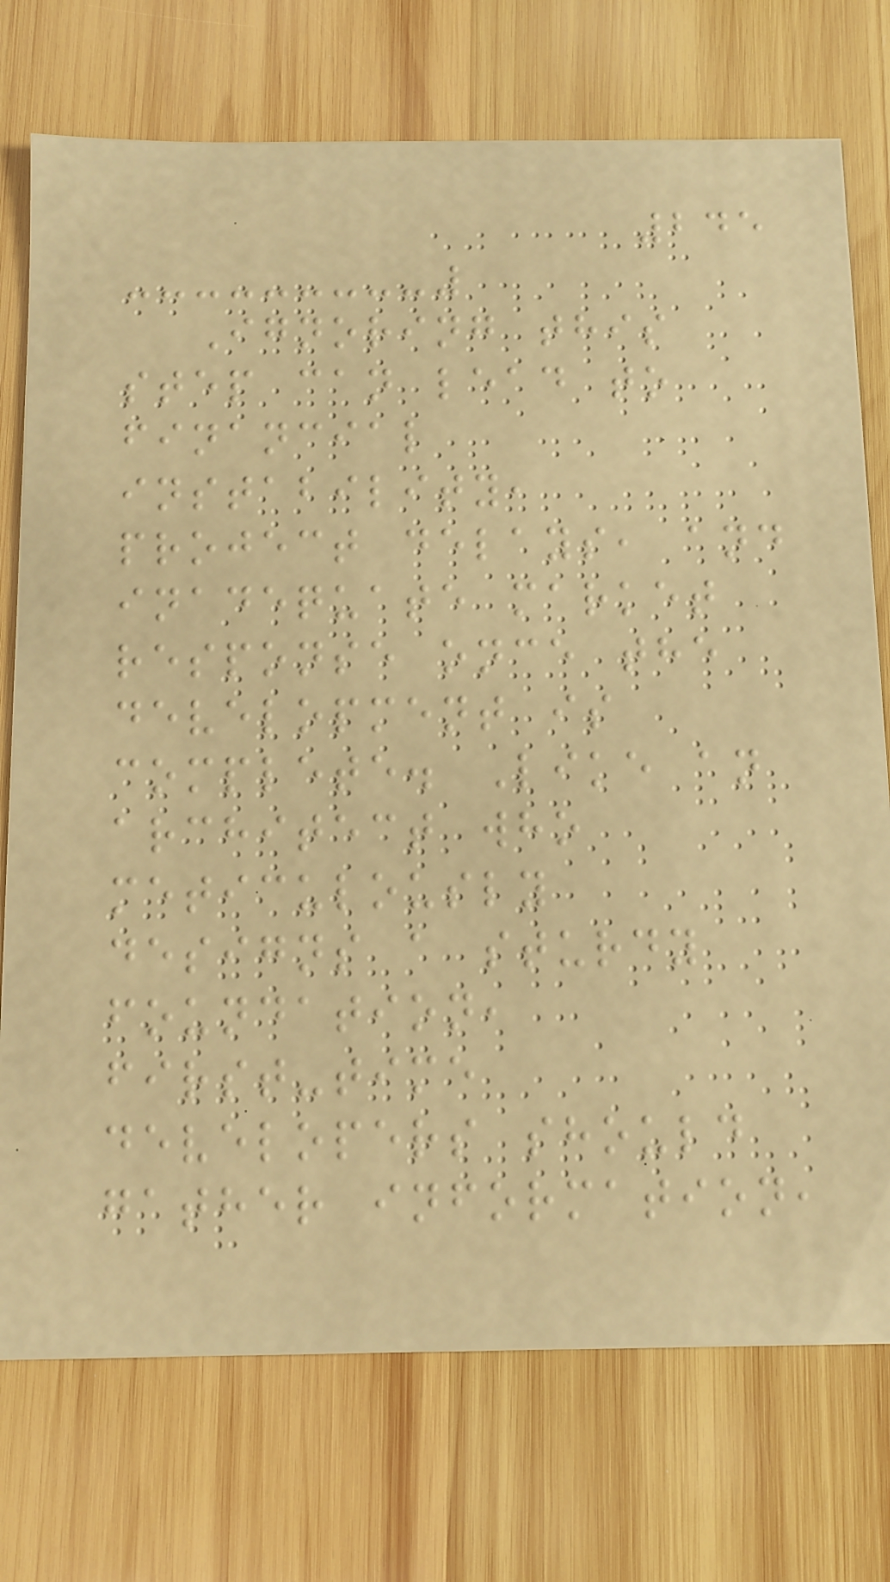245
Ignoring this
step can lead to
financial
instability,
project delays, and
inadequate market
response once the
development is
complete. Like an
architect who
meticulously
designs a sturdy
foundation,
first-time
developers should
gather information,
